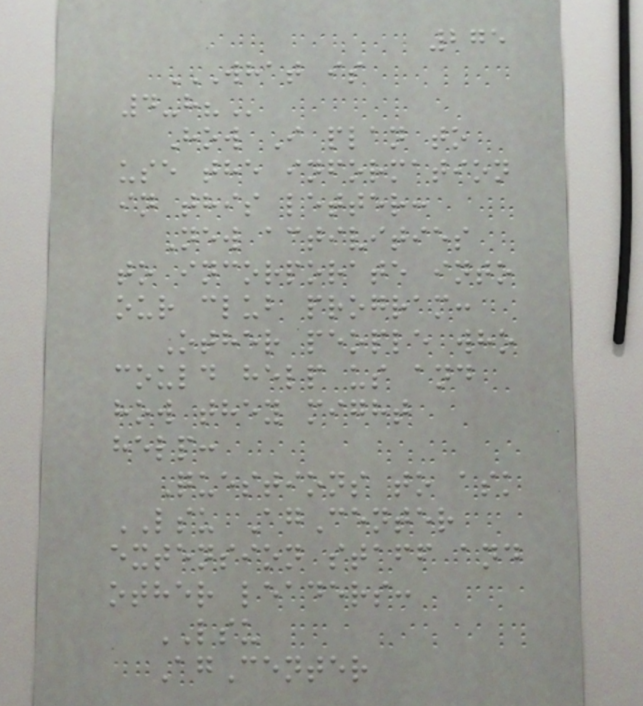275
WHAT IS
4-H?
How I plan to
use the information
in this letter:
New activities
to incorporate into
our club program:
Other people who
could help us and
how they might
help:
Questions to ask
LSU AgCenter
extension staff and
other leaders:
LSU
AgCenter
